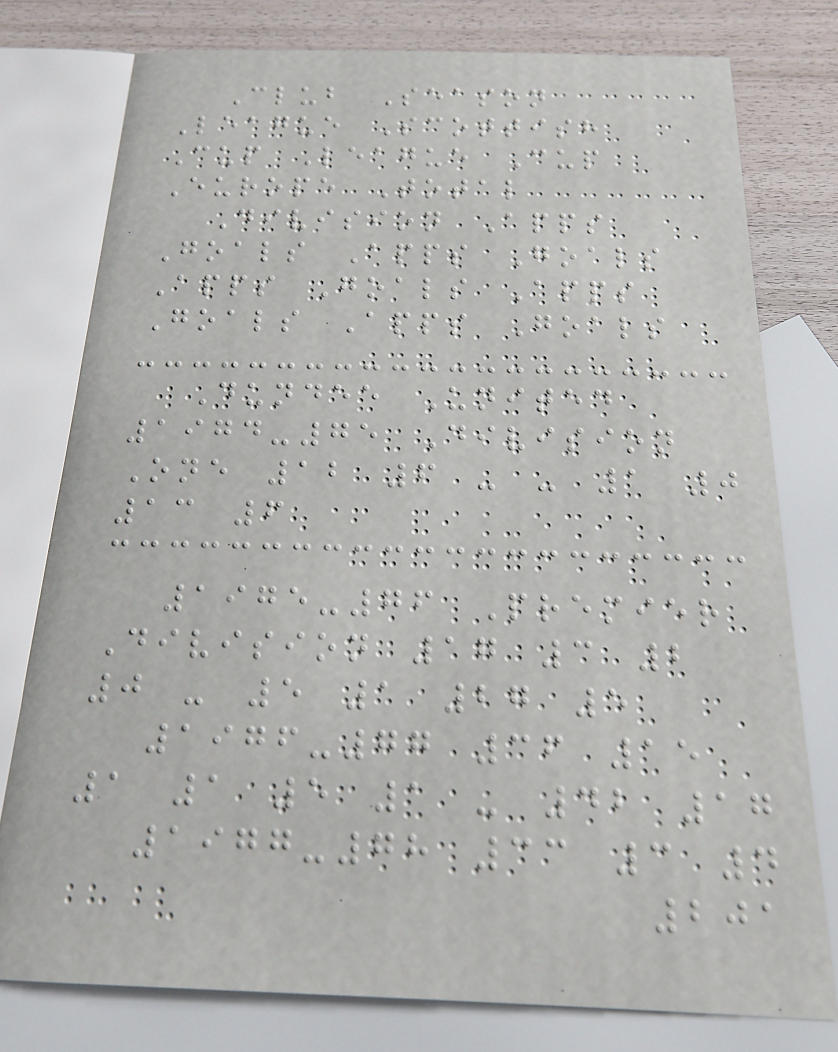Club Season
League Scottish
Cup League Cup
Europe Total
Division Apps
Goals Apps Goals
Apps Goals Apps
Goals Apps Goals
Dundee United
1974-75 Division
One 12 6 - - 1 0
13 6
1975-76 Premier
Division 17 3 2
0 - 5 1 27 5
1976-77 36 15
1 1 5 1 - 42 17
1977-78 33 3 4
201
